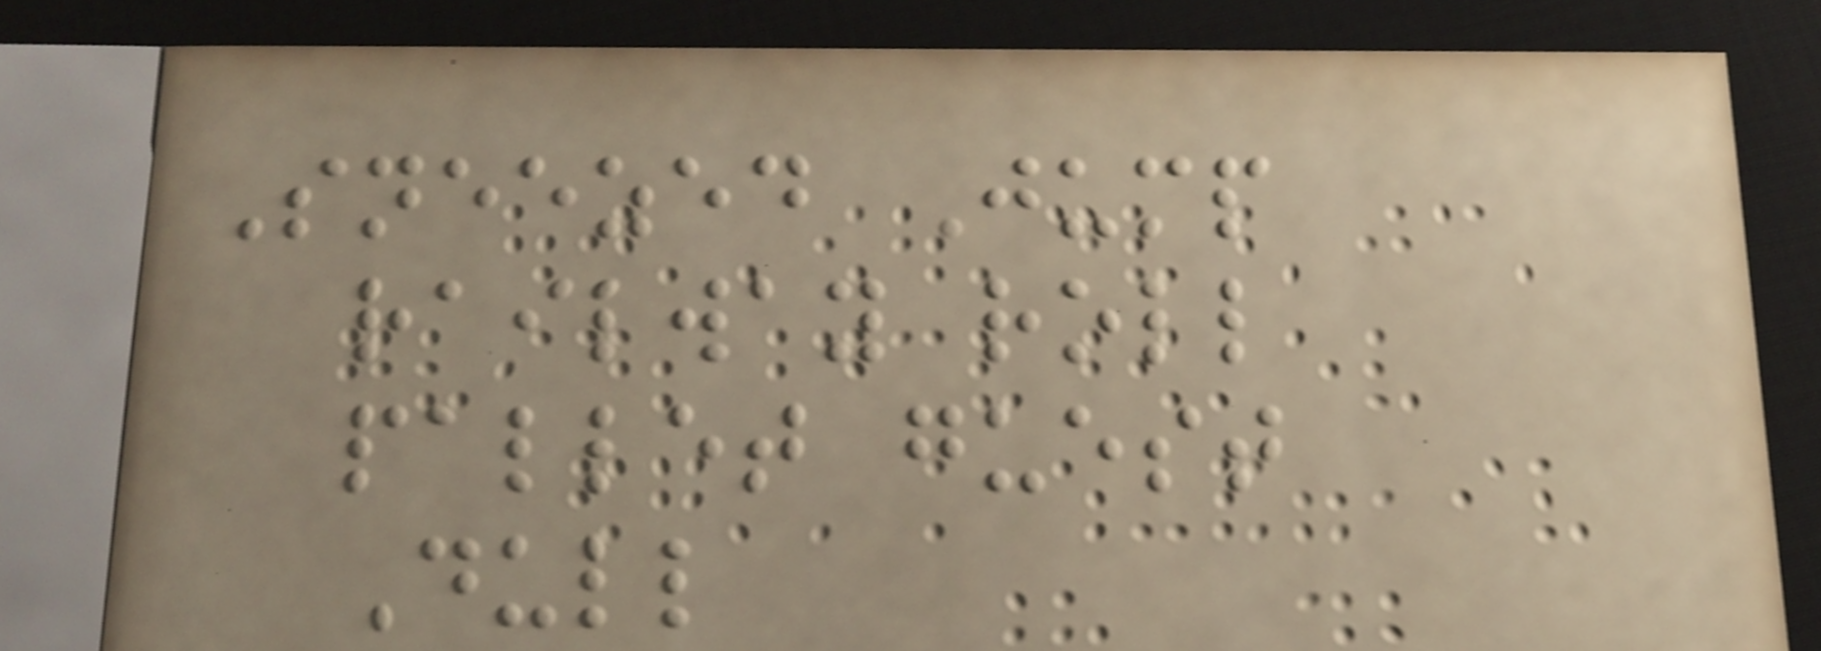Sneezed Jump
railway roll
pallet guest
Dull
